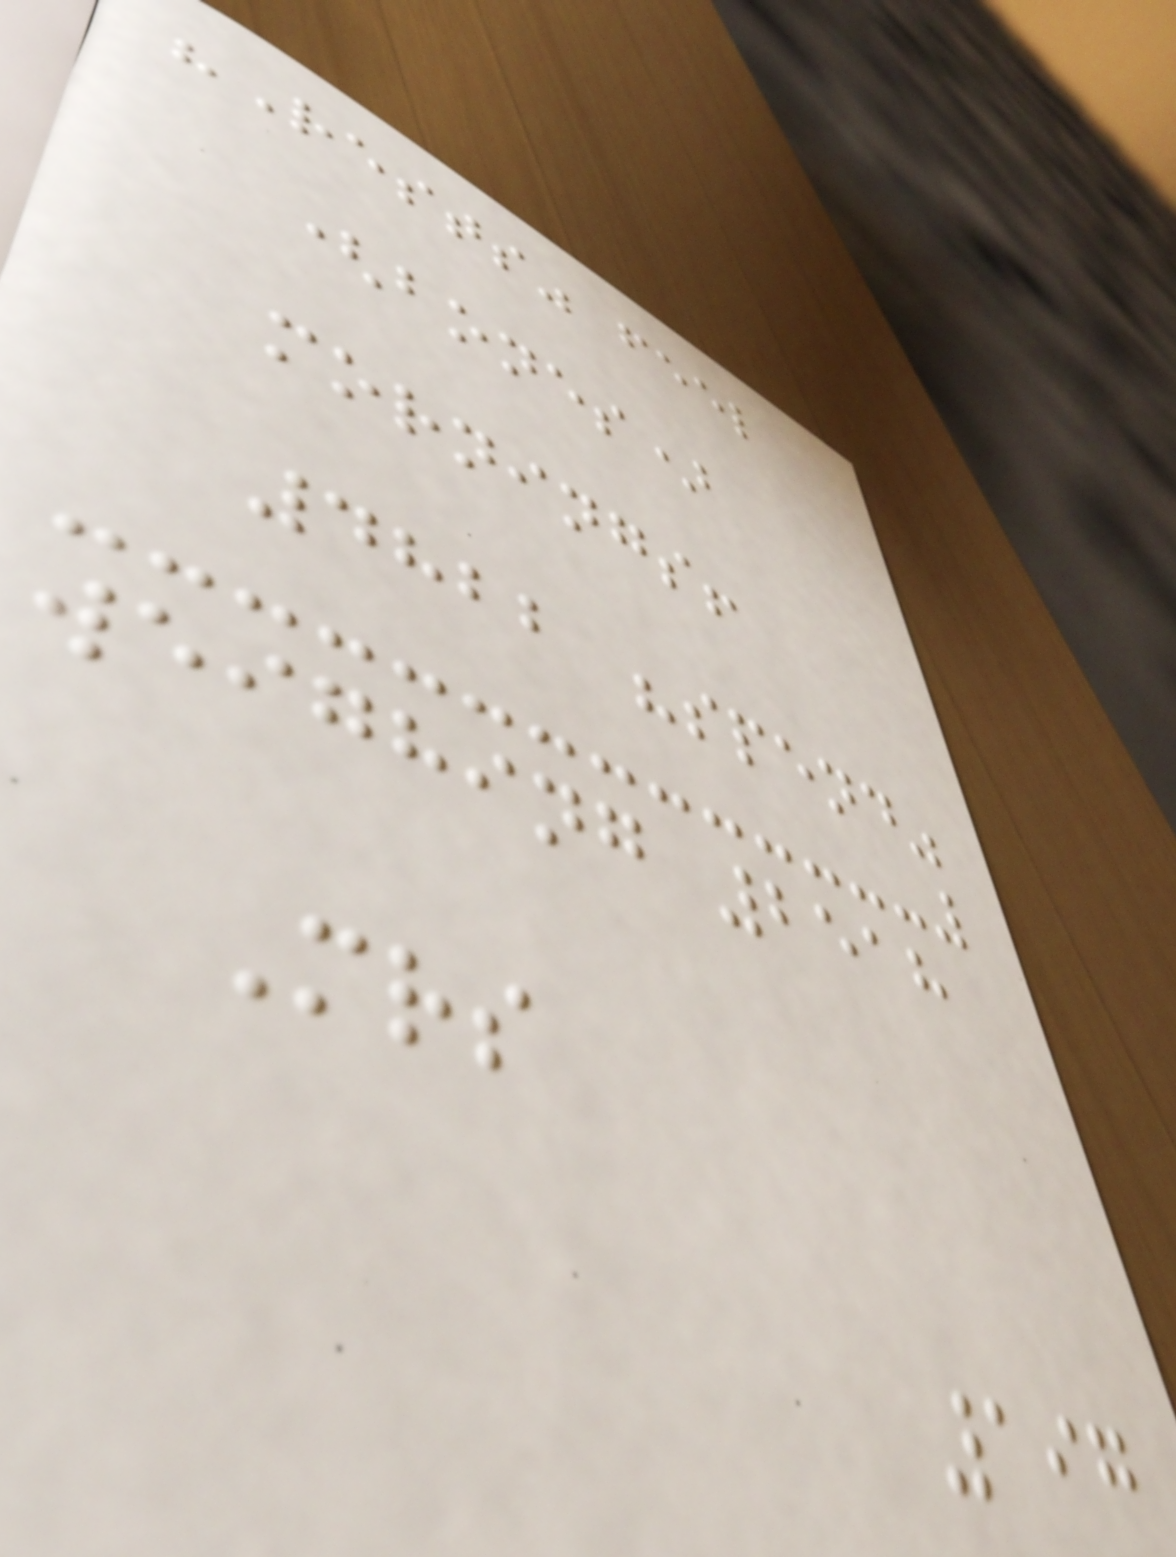"Rests" feel
(bones)
mornings!
4822 "spend"
weighing 2518
Mrs
197
